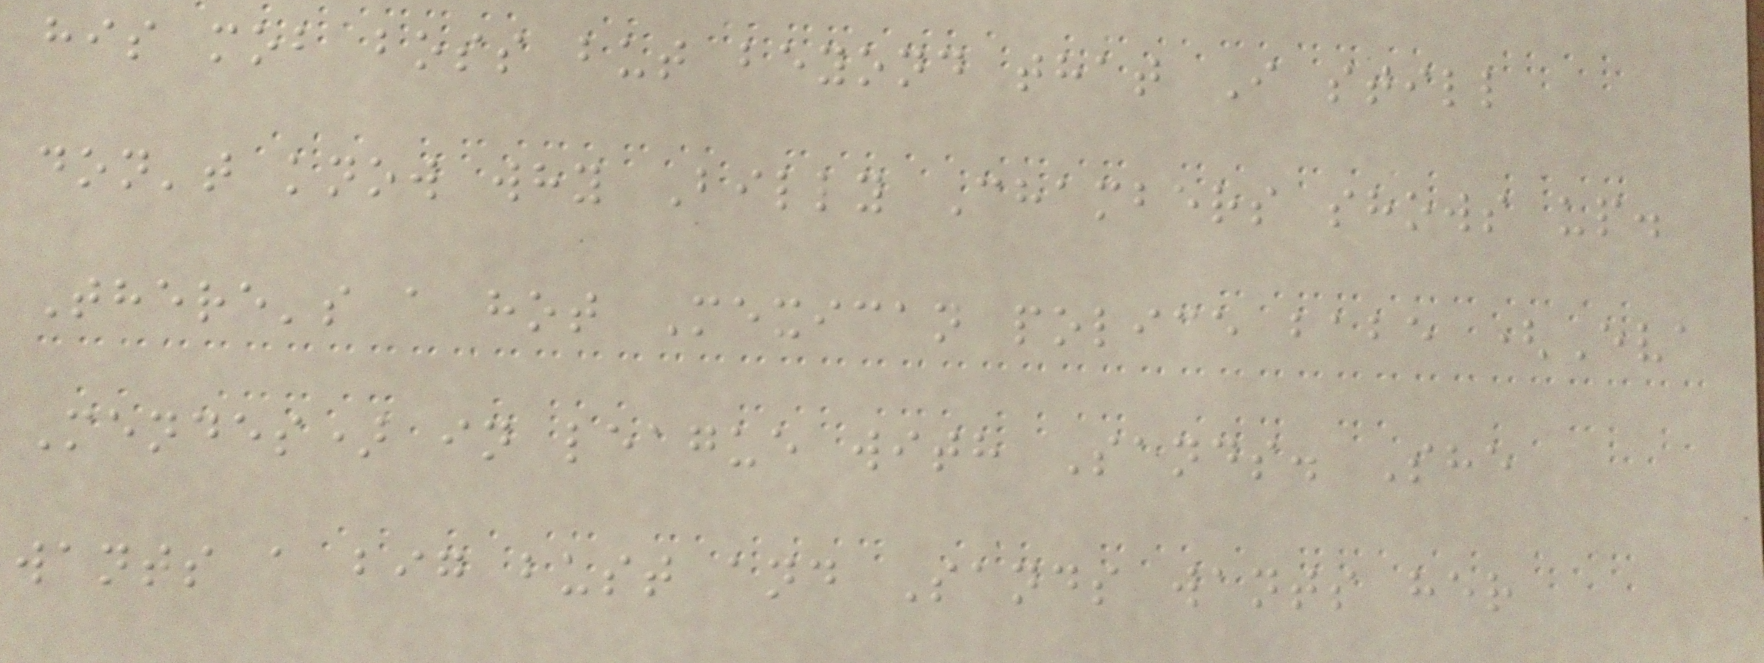his mob boss but beyond that I still
don't know why Billy Chambers shows up.
There's a hot Mexican police babe (Eva
Mendes) in league with Sands. She
wants a big bust and Sands wants her
